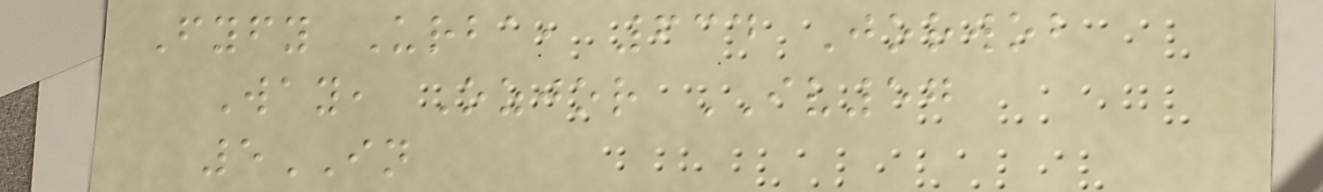Fyfy Urba, 634 Jorwob
Way, Ozjor IV57
5IN
